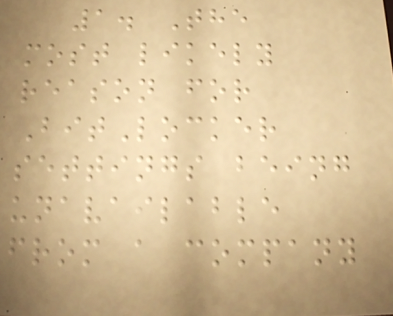1. The
most likely
reason for
BitLocker
settings being
unavailable
from a company
